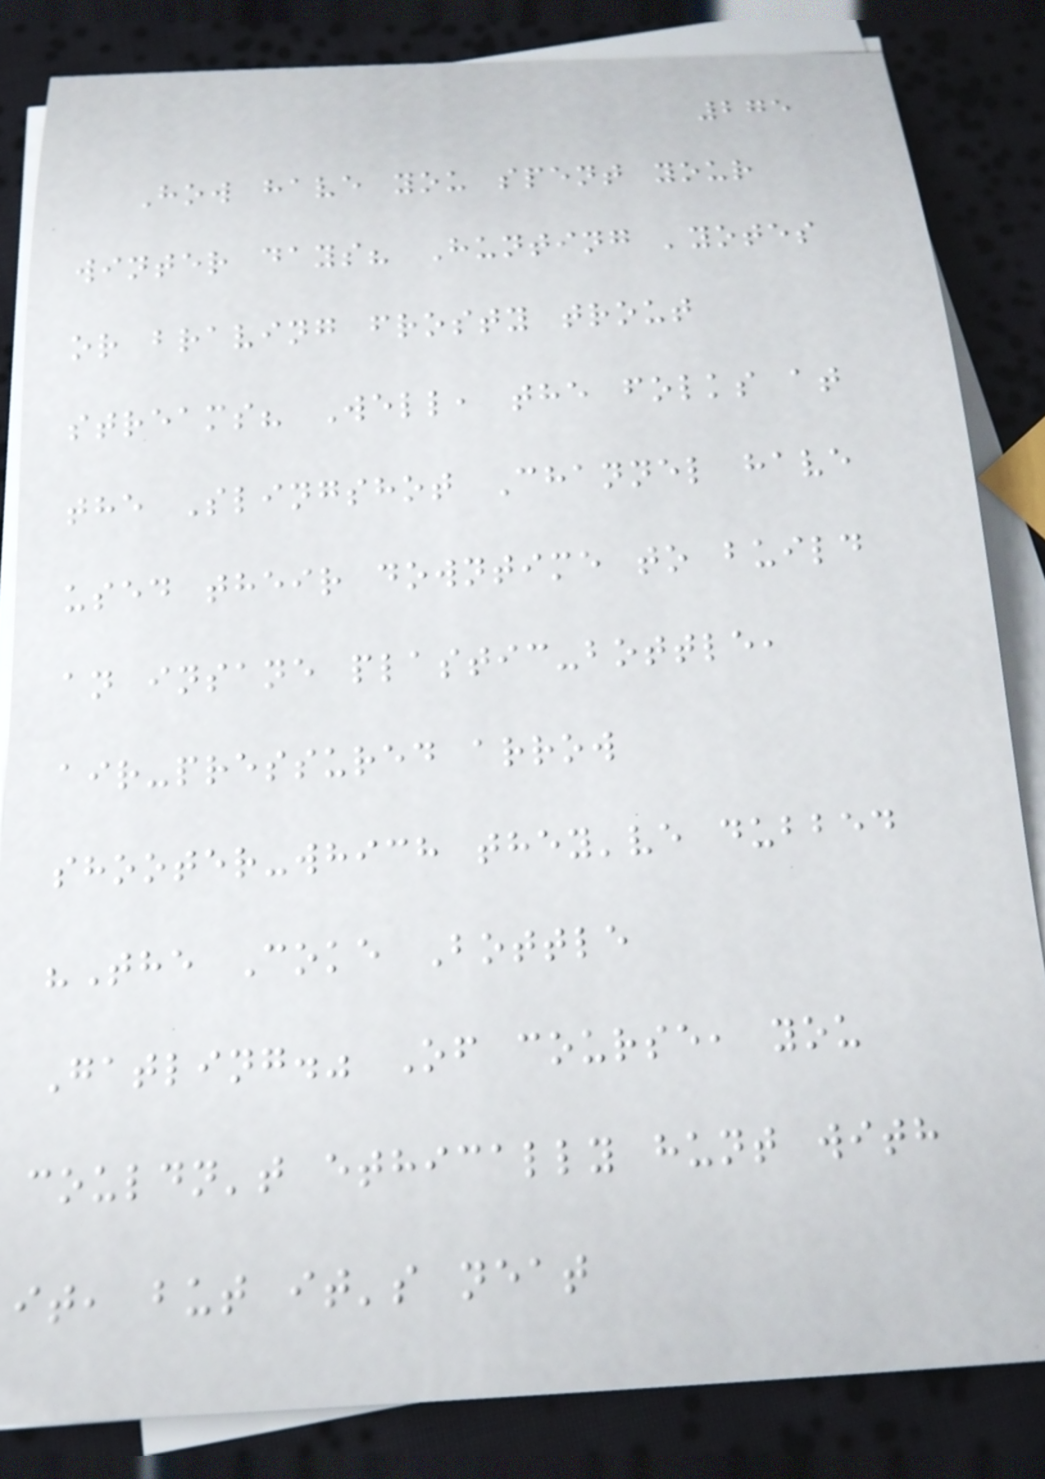275
How have you spent your
winter days? Hunting 'yotes
or braving frosty trout
streams? Well, the folks at
the Slingshot Channel have
used their downtime to build
an insane plastic-bottle,
air-pressured arrow
shooter-which they've dubbed
"The Coke Bottle
Gatling." Of course, you
couldn't ethically hunt with
it, but it's neat
